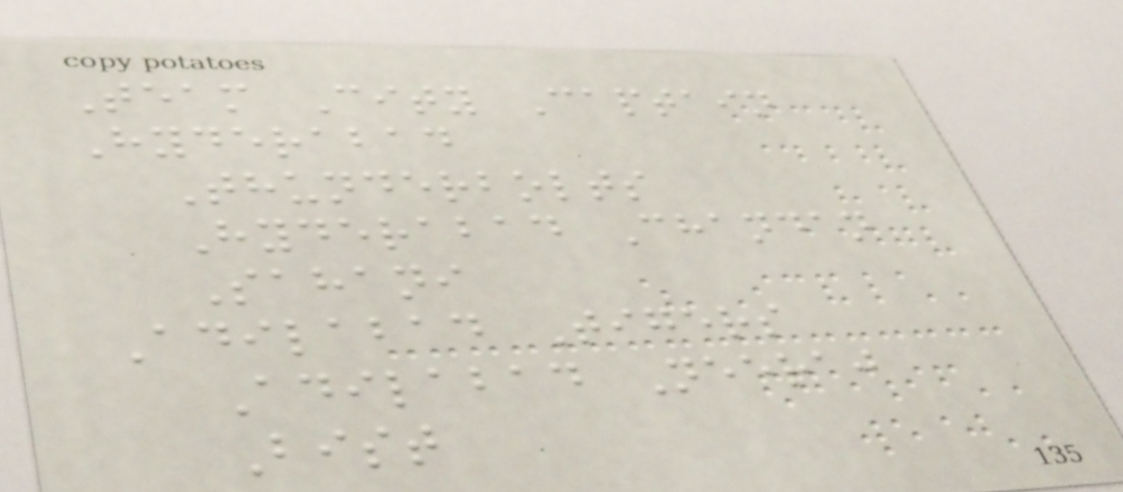Team City Captain
Hyderabad
Thunderbolts
Hyderabad Chandan
Sahani
Adilabad Tigers
Adilabad Neeraj
Bist
